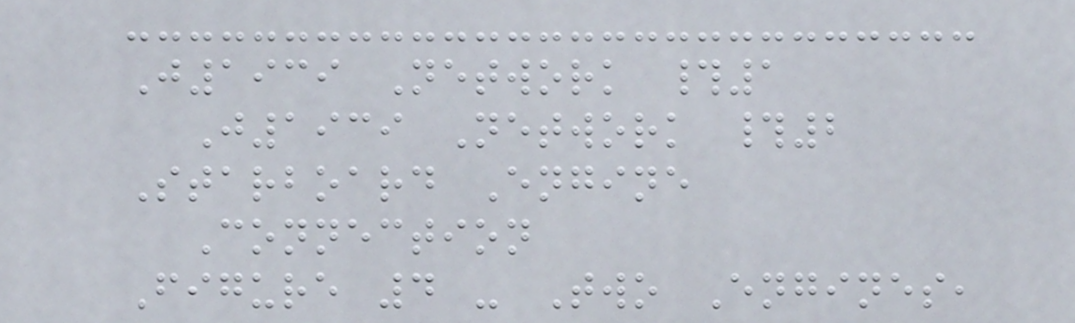J1939 Network #1
J1939 Network #2
Starboard Engine
Connection
Figure 4 - Two Engines,
